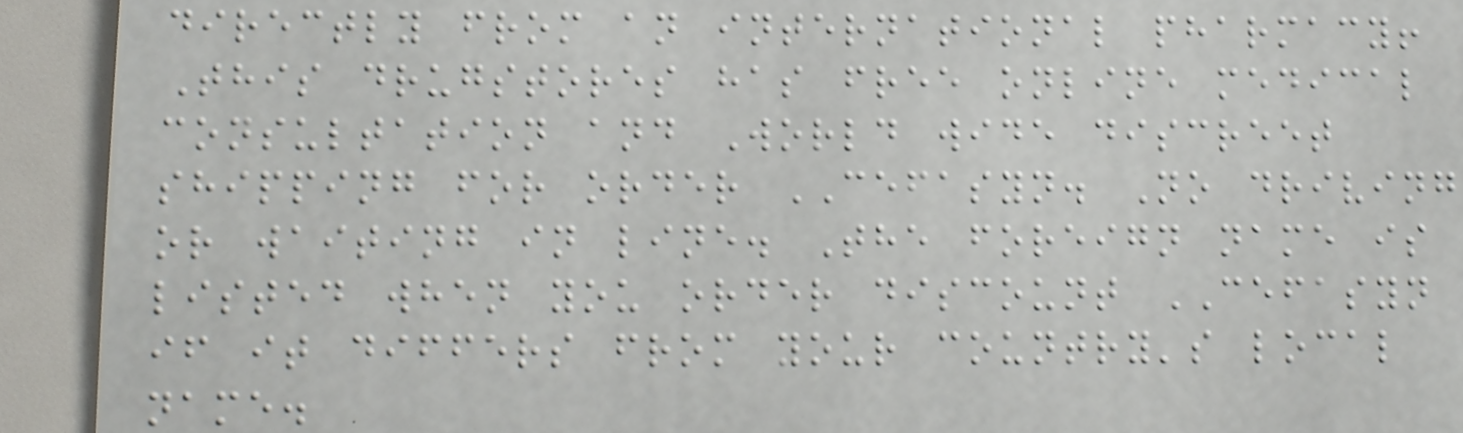directly from an international pharmacy!
This drugstores has free online medical
consultation and World wide discreet
shipping for order CEFASYN. No driving
or waiting in line. The foreign name is
listed when you order discount CEFASYN
if it differs from your country's local
name.
